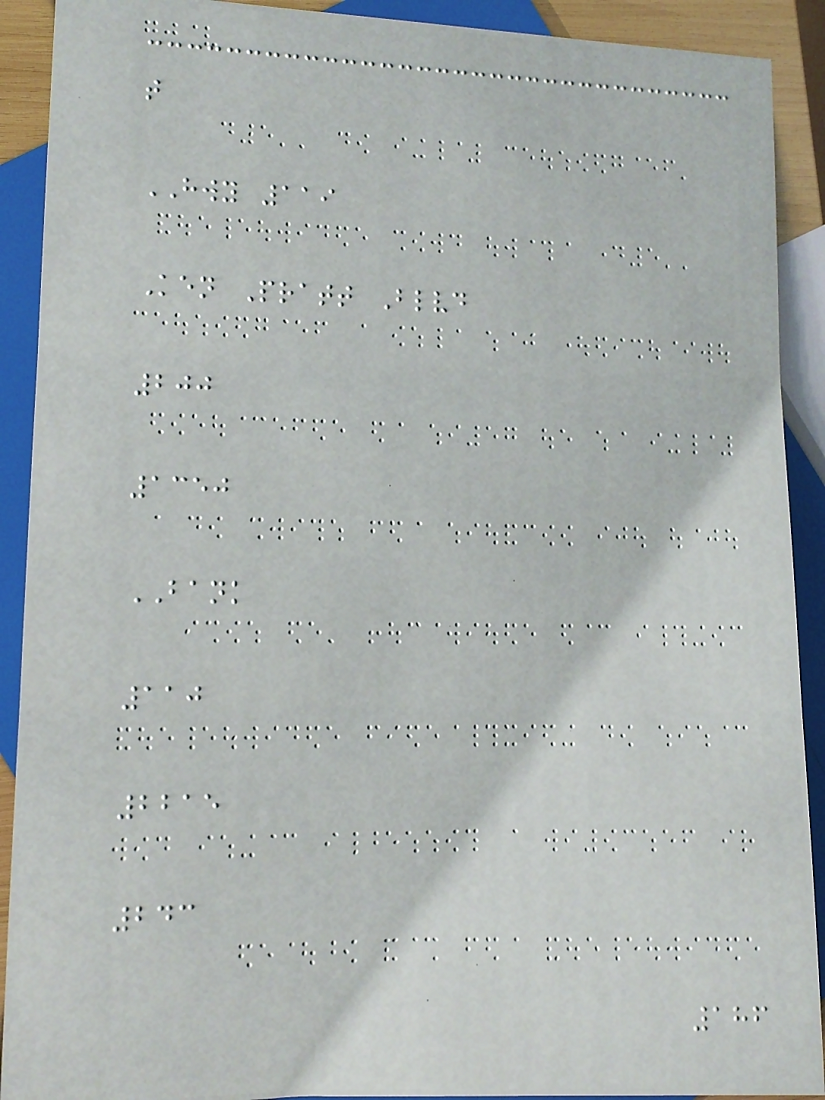t
HWY 119
Ken Pratt Blvd
200
1350
BANK
110
2215
243
186
